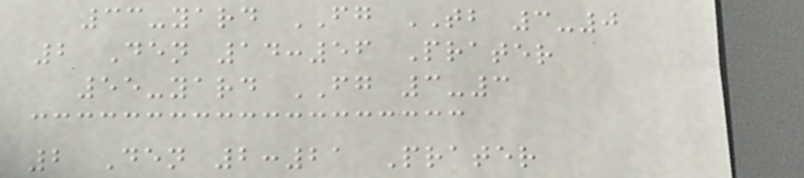33-yard FG TB 3-0
2 Den 14:56 Prater
55-yard FG 3-3
2 Den 2:21 Prater
